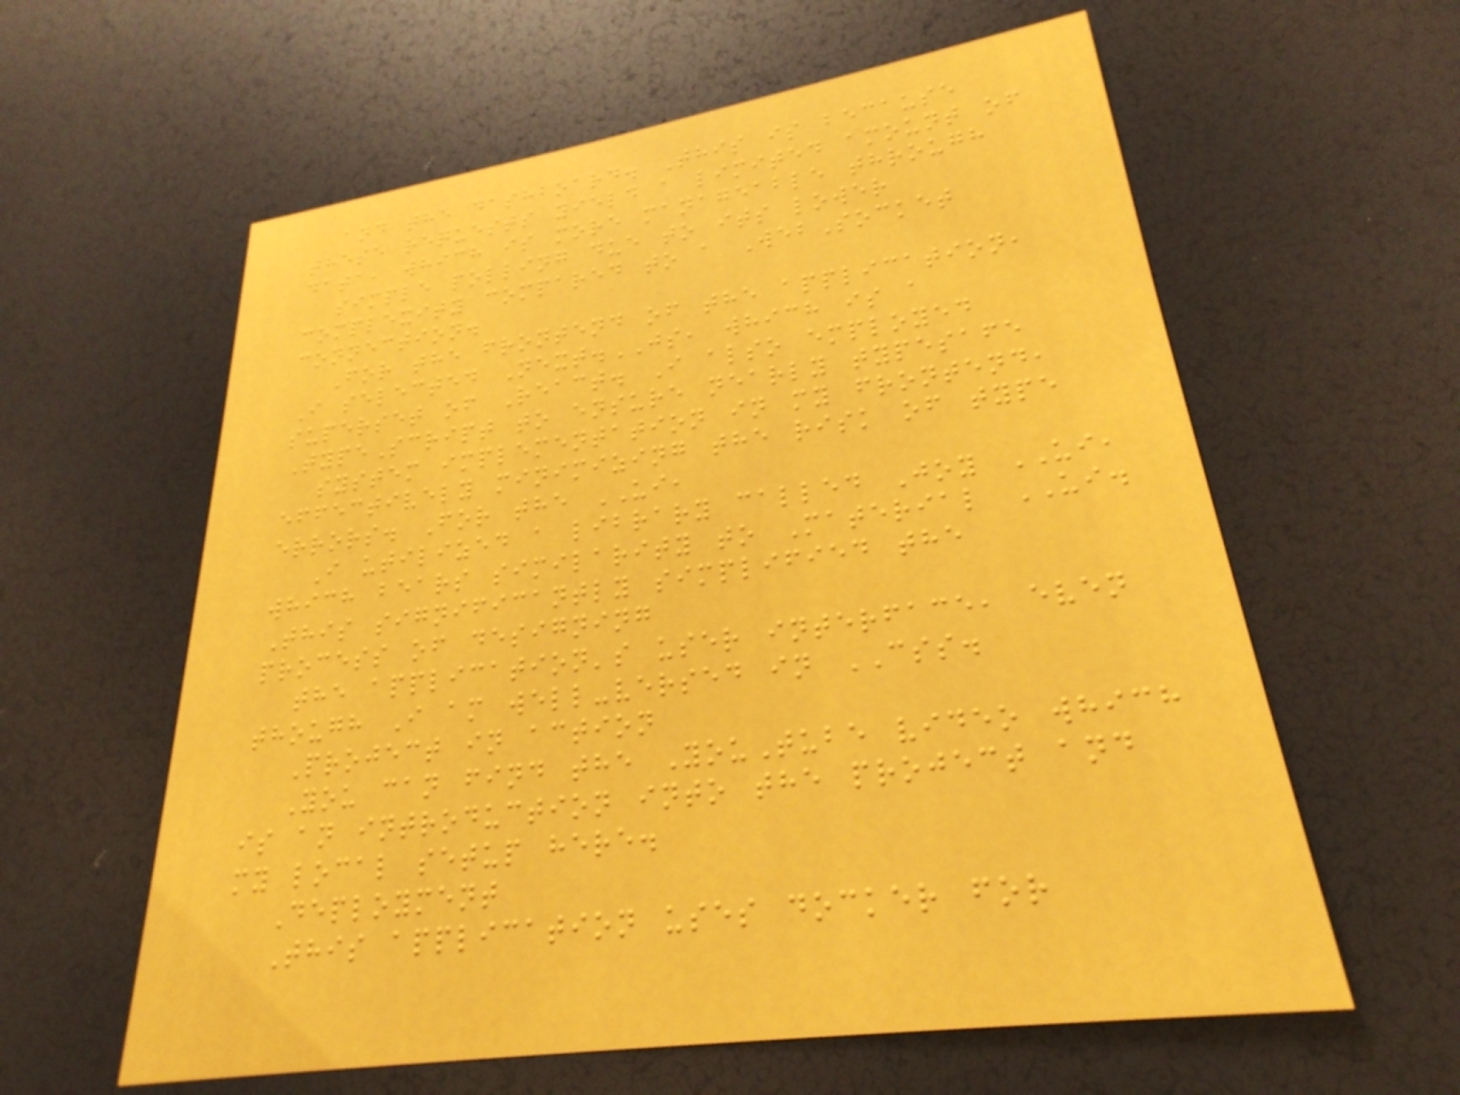and the dashboard. This is because
these requests yield a limited amount of
data, which is more manageable through
simple polling due to its lower
complexity compared to a WebSocket
connection.
For the frontend of the application,
I selected Next.JS, which is a
superset of React. I also employed
TypeScript to ensure nearly typesafe
system implementation in my frontend,
effectively minimizing the risk of type
errors. For the UI,
I utilized a library called Joy UI,
which bears similarity to Material UI.
This significantly simplified the
process of designing
the application's user interface, even
though I am well-versed in CSS.
Project in action
You can find the YouTube video which
is an introduction into the project and
my local setup here.
Deployment
This application uses docker for
